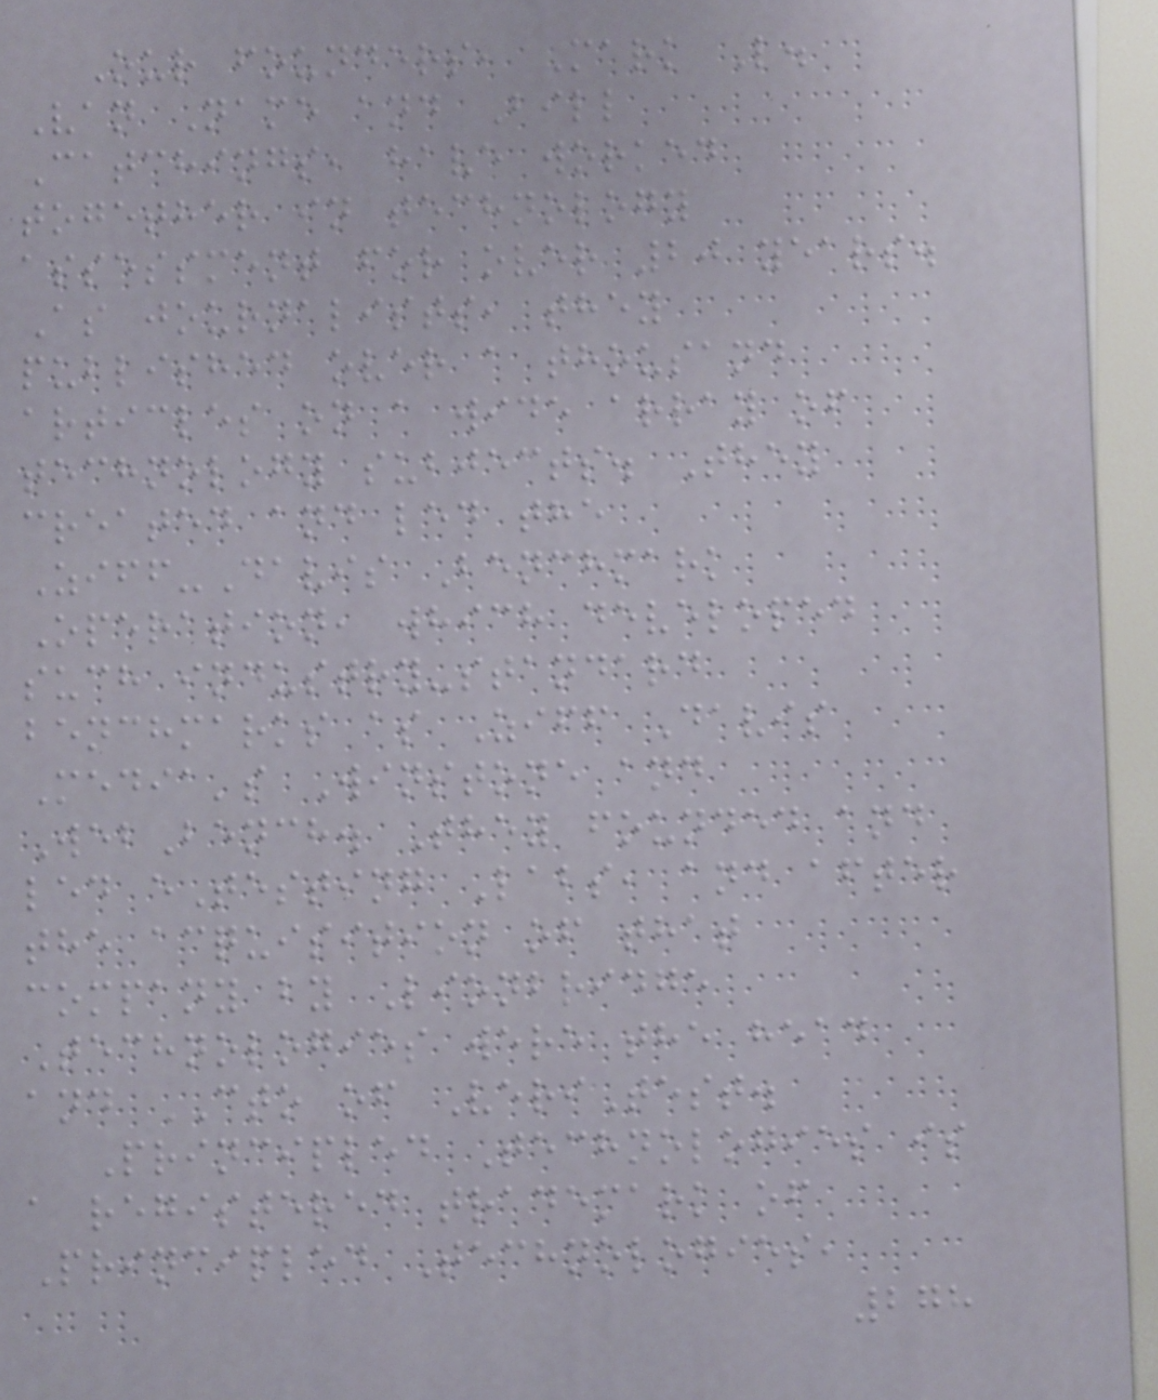Our founders, Mark L.
Van Name and Bill
Catchings, have worked
together in technology
assessment for over 20 years.
As journalists, they
published over a thousand
articles on a wide array of
technology subjects. They
created and led the
Ziff-Davis Benchmark
Operation, which developed
such industry-standard
benchmarks as Ziff Davis
Media's Winstone and
WebBench. They founded and
led eTesting Labs, and after
the acquisition of that
company by Lionbridge
Technologies were the head
and CTO of VeriTest.
Principled Technologies is
a registered trademark of
Principled Technologies,
278
